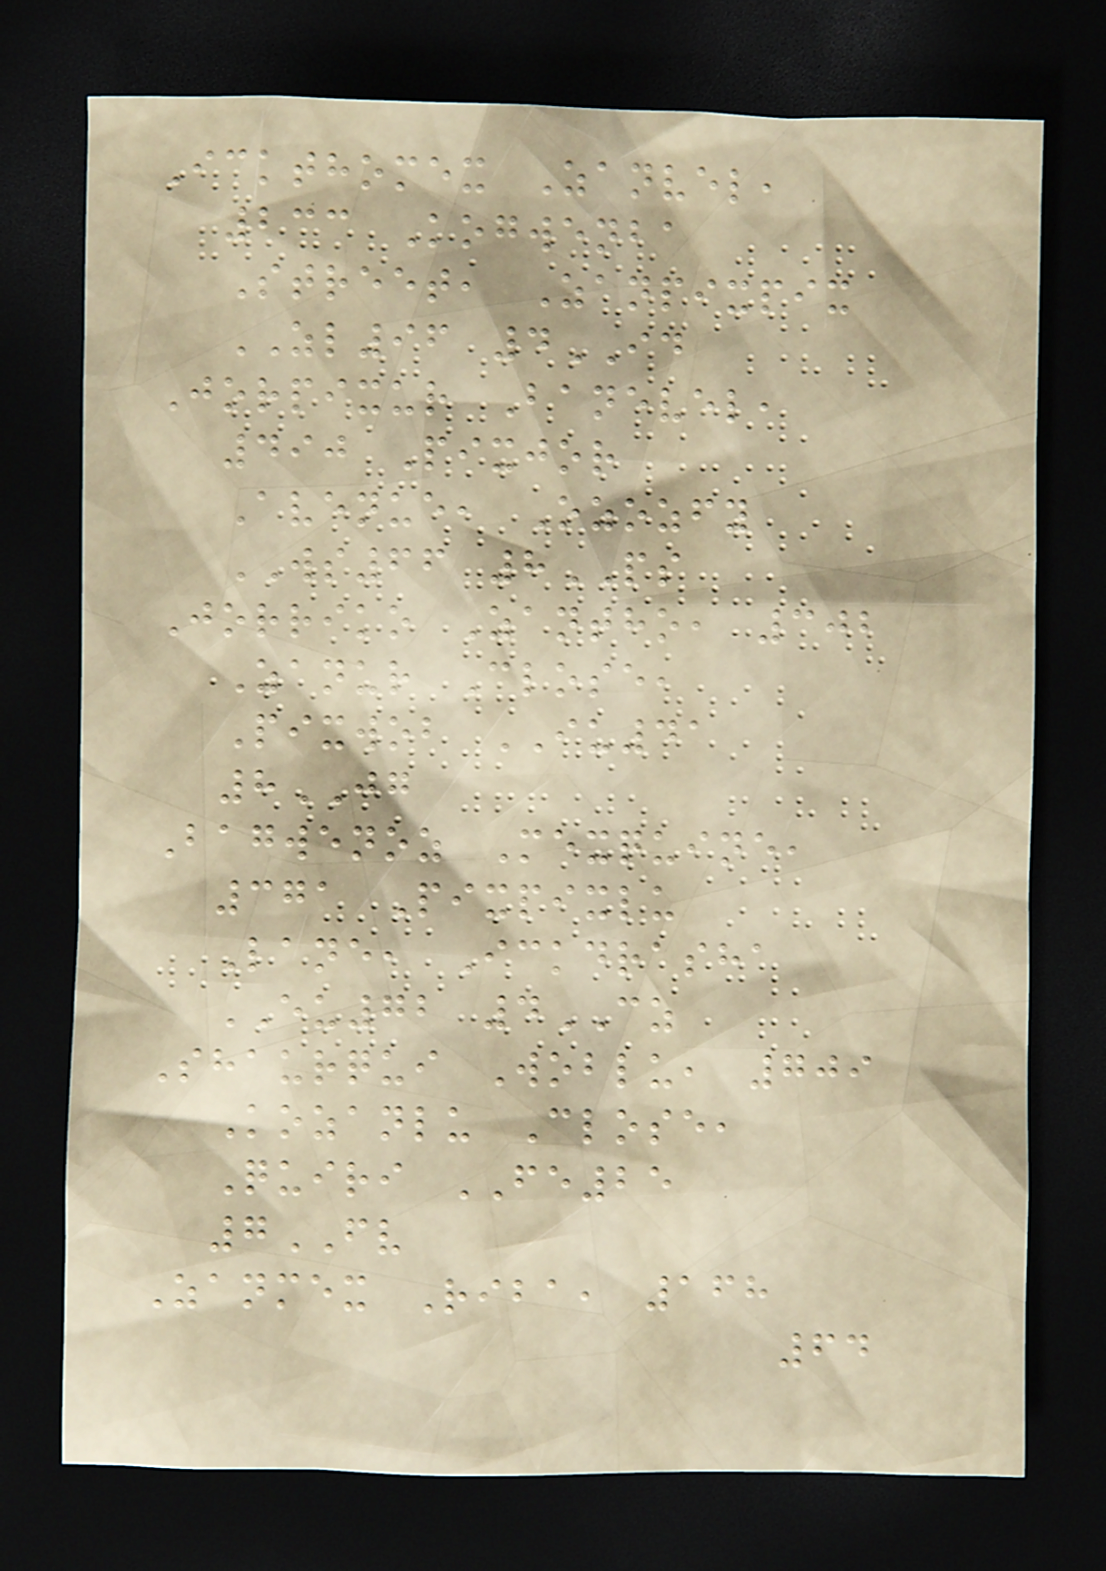Ickthomex Zanvel,
233 Kogwenba
Street, Zanpixpix
ZL96 4ID
Jorpixur Banevel,
490 Pixjor
Avenue, Ozozfy
WS66 8PS
Jorriko Zantho, 302
Zanur Close,
Pixwob IU41
8JG
Bagwenoz Mexquine,
371 Pixpixlu
Lane, Ickdrasha
EU72 4CZ
Shaurqui Woblu, 709
Kozanlu Close,
Quiri FE25
7FV
Zanmex Riba, 168
64
